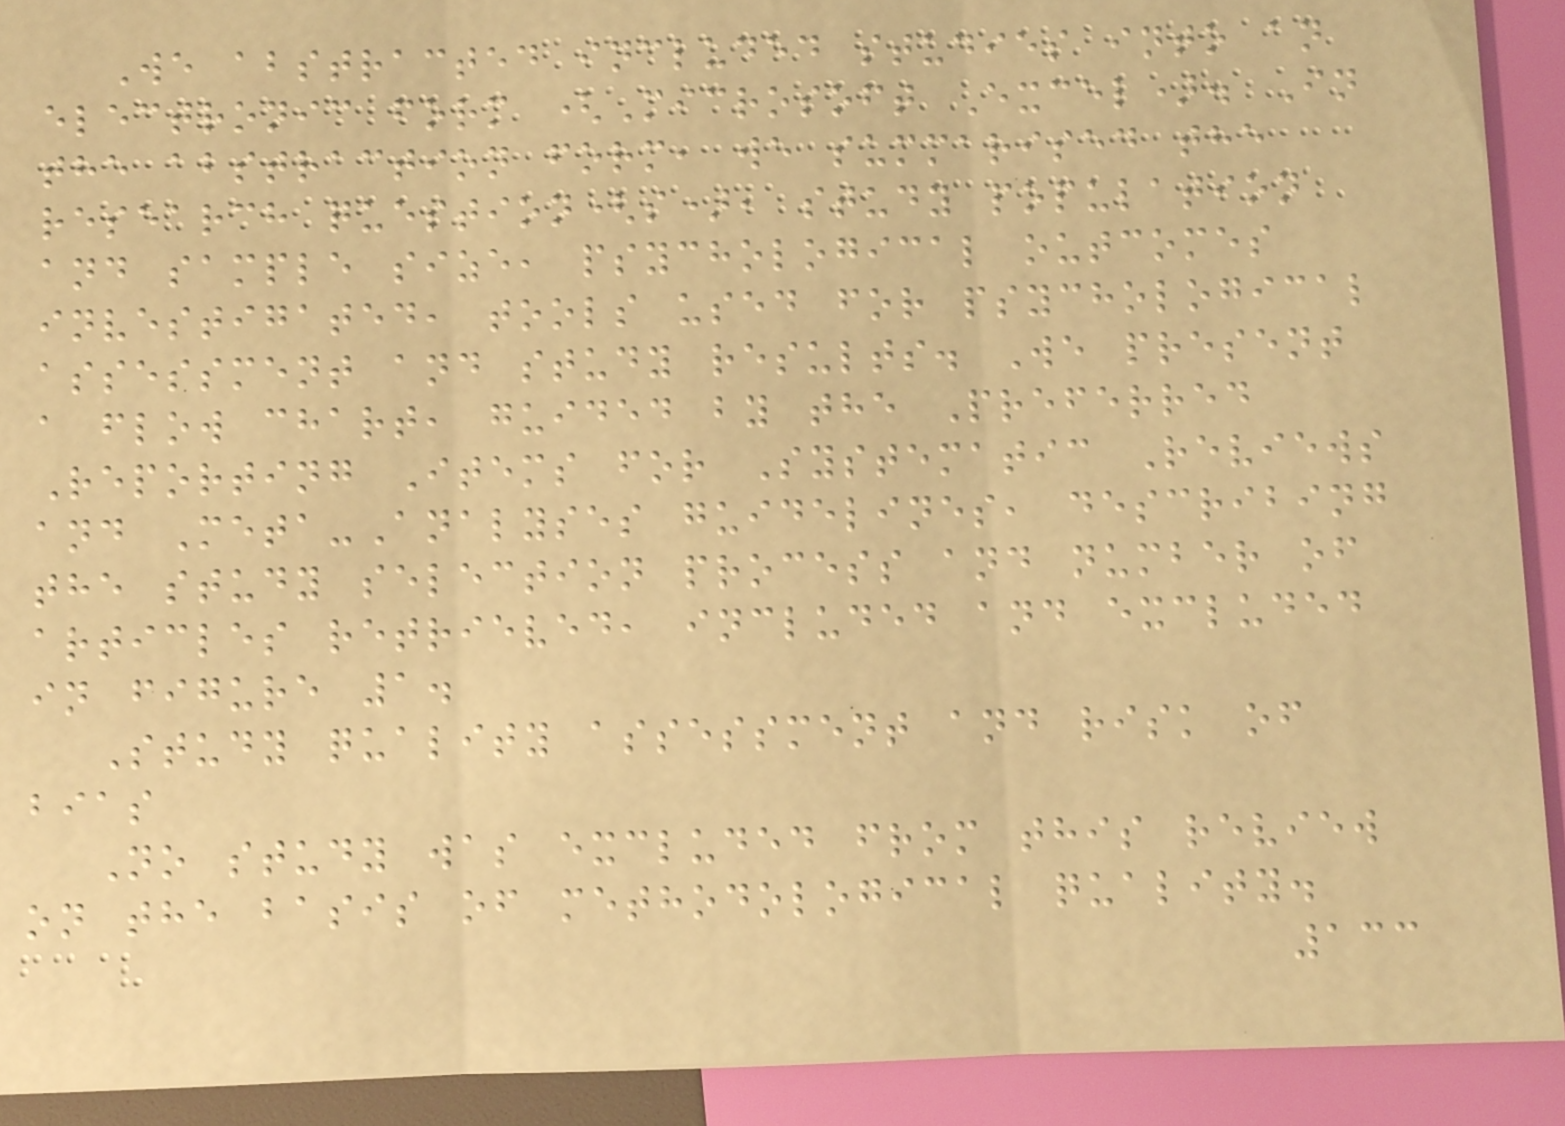We abstracted included studies into an
electronic form (Microsoft Excel). In
the abstraction form, we summarised the
research question(s), study population
and sample size, psychological outcomes
investigated, tools used for psychological
assessment and study results. We present
a flow chart, guided by the Preferred
Reporting Items for Systematic Reviews
and Meta-Analyses guidelines, describing
the study selection process and number of
articles retrieved, included and excluded
in figure 1.
Study quality assessment and risk of
bias
No study was excluded from this review
on the basis of methodological quality.
133
